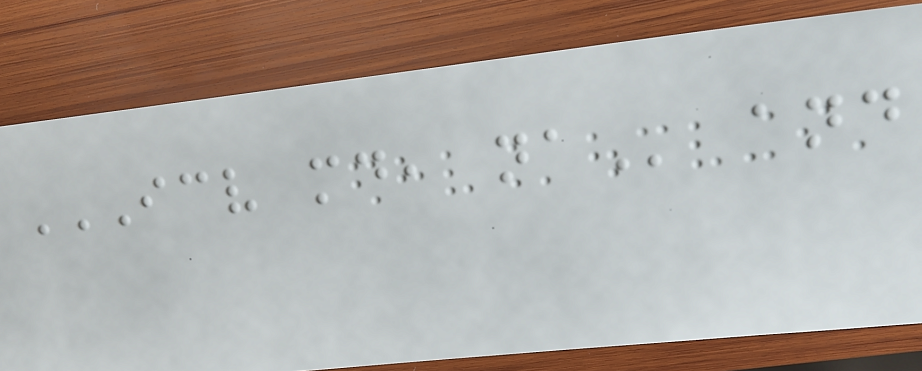ICV MD, NA and
